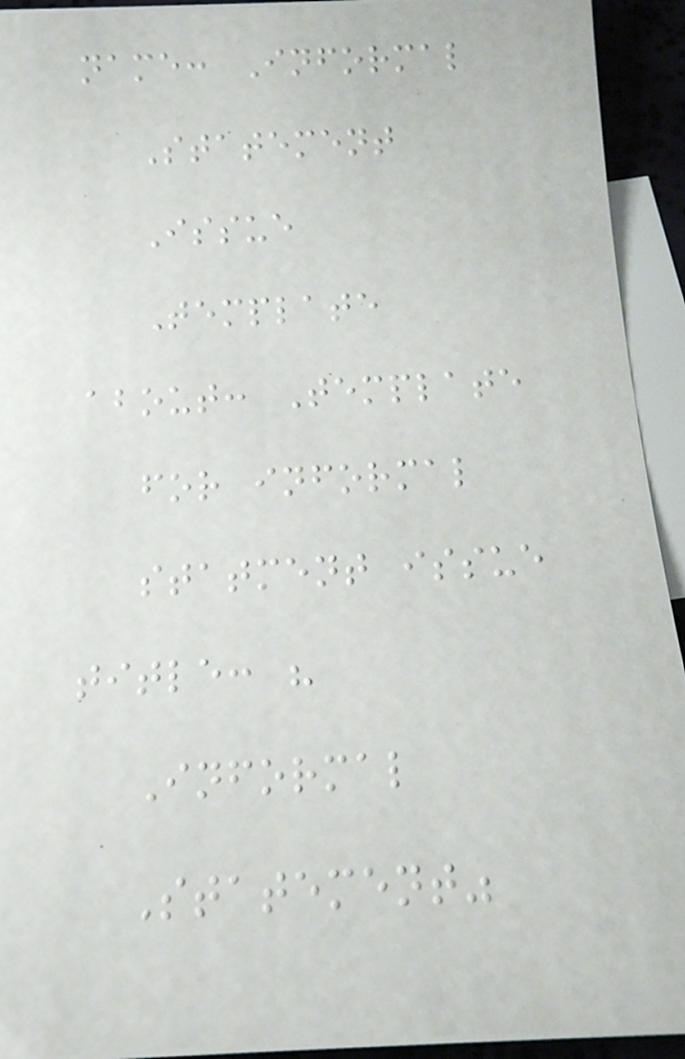name: Informal
Statement
Issue
Template
about: Template
for informal
statment issue
title: "
Informal
Statement"
